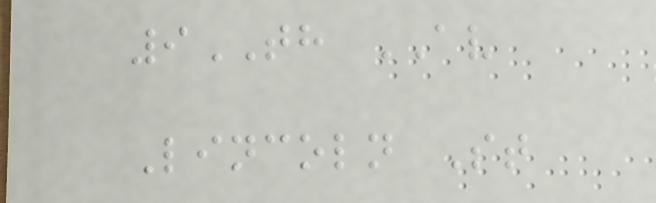9TH AV
Lincoln St
